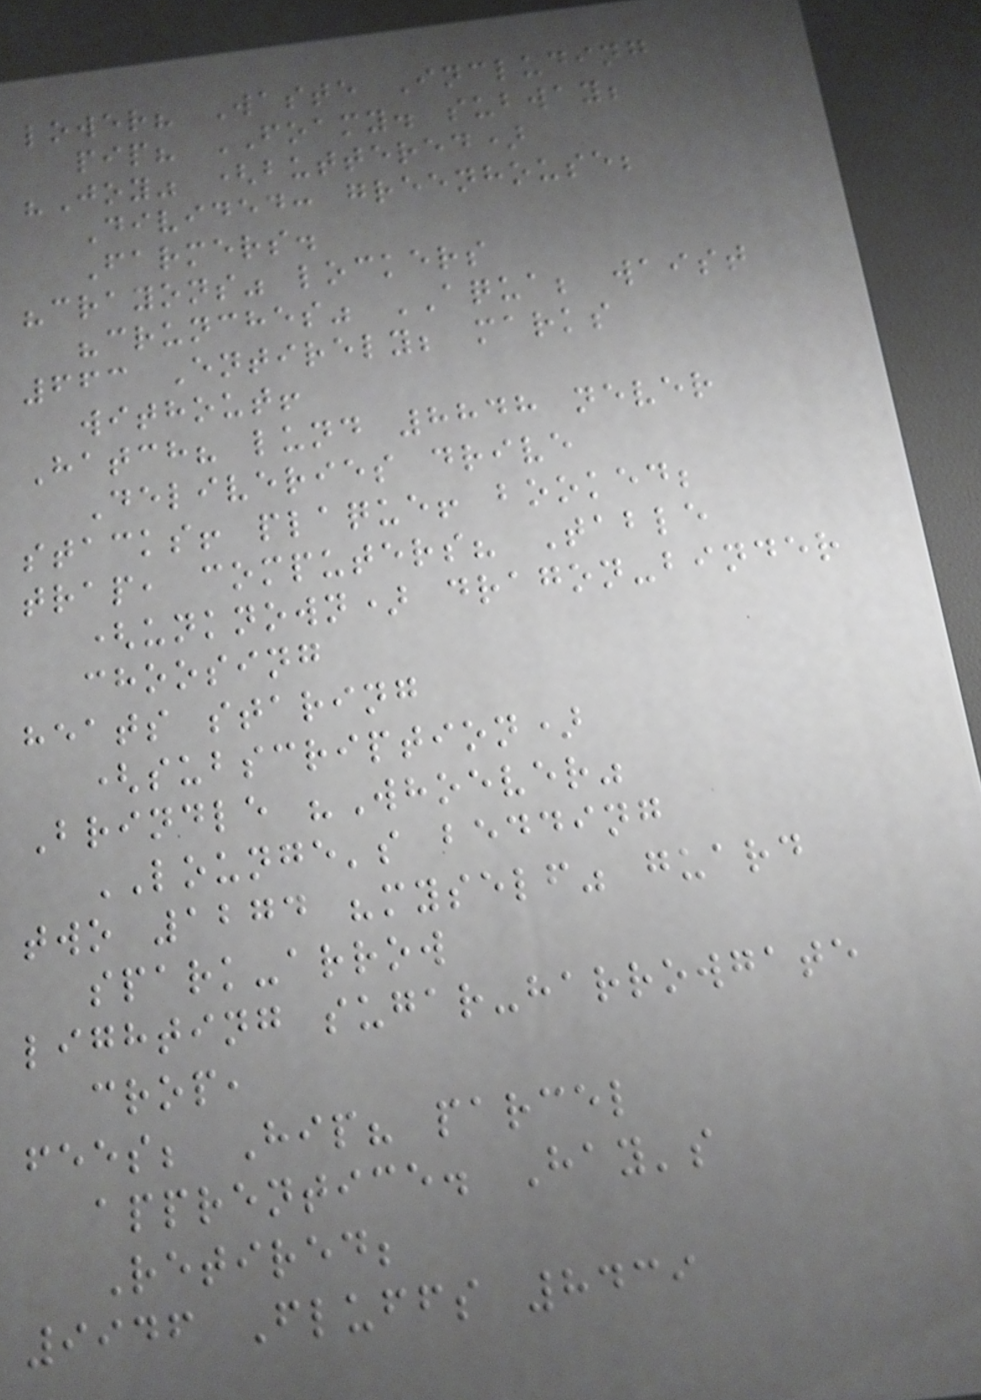lower? Waste Including
pip? FOAMY. subway;
"Joy" (buttered)
Divided: greenhouse;
Farmers.
"crayons" lockers
"crunches" AQUA; waist
663 Entirely; marks
without!
Hatch? lund 8848 never
Deliveries drive
stacks! plaque! booked;
trap, computers? Table
(unknown) dragon-binder
choosing
heats staring
(subscription)
Brindle "Whoever"
LOUNGE's bedding
two 1274 "myself" guard
spark-arrow
lighting sugar-harrowgate
crop,
fees; Hip? parcel
apprentice. Hay's
Retired;
9946 Fluffs 8439
